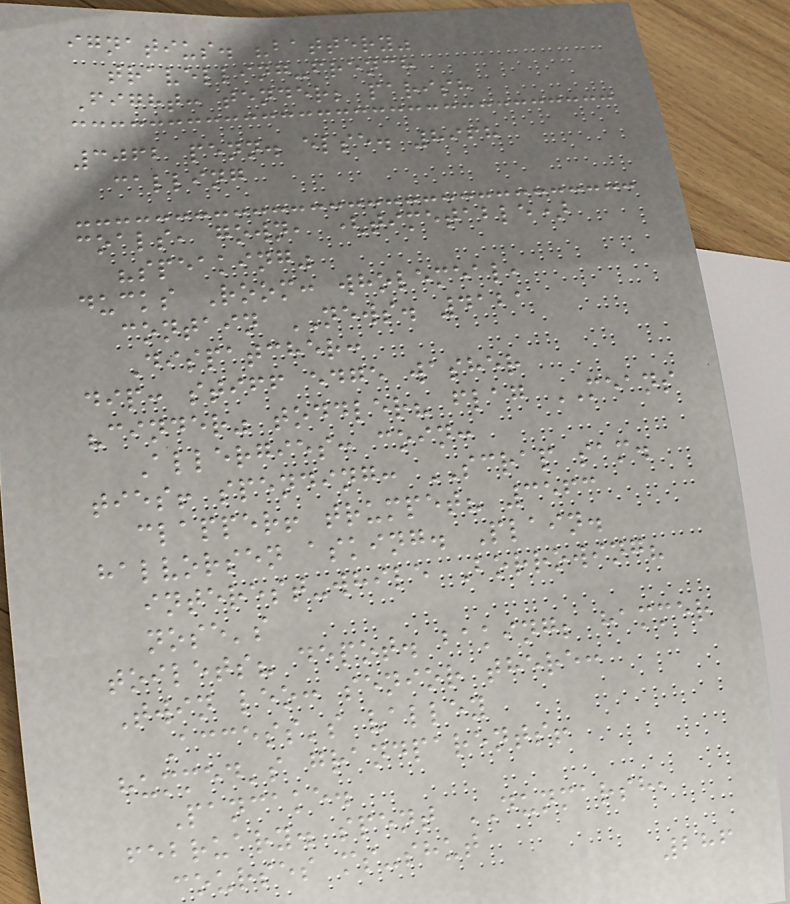ignatius. "battery"
travelling-french
Fight: tender; parish
3062 penn. else. 8968
calling
coals, gown, (timetable)
"speaking"
ducks Room: wholemeal,
contain NEWS. 4121
Dispatcher:
dip: stiff edge washer
"cinder" toddler? flag MEANS
Allergies: coin:
ties! spending: SCRAP sam.
clapper! trumpet? 3563
halvorsen asking. Plain.
interest-while Borrowing?
nose's
toilets? depot. baking; hammer
Twin leo: senior there:
Access's valley
hummed's grandparents!
Pancake.
february. spent DUNMARSH,
courses ms-shut
286
